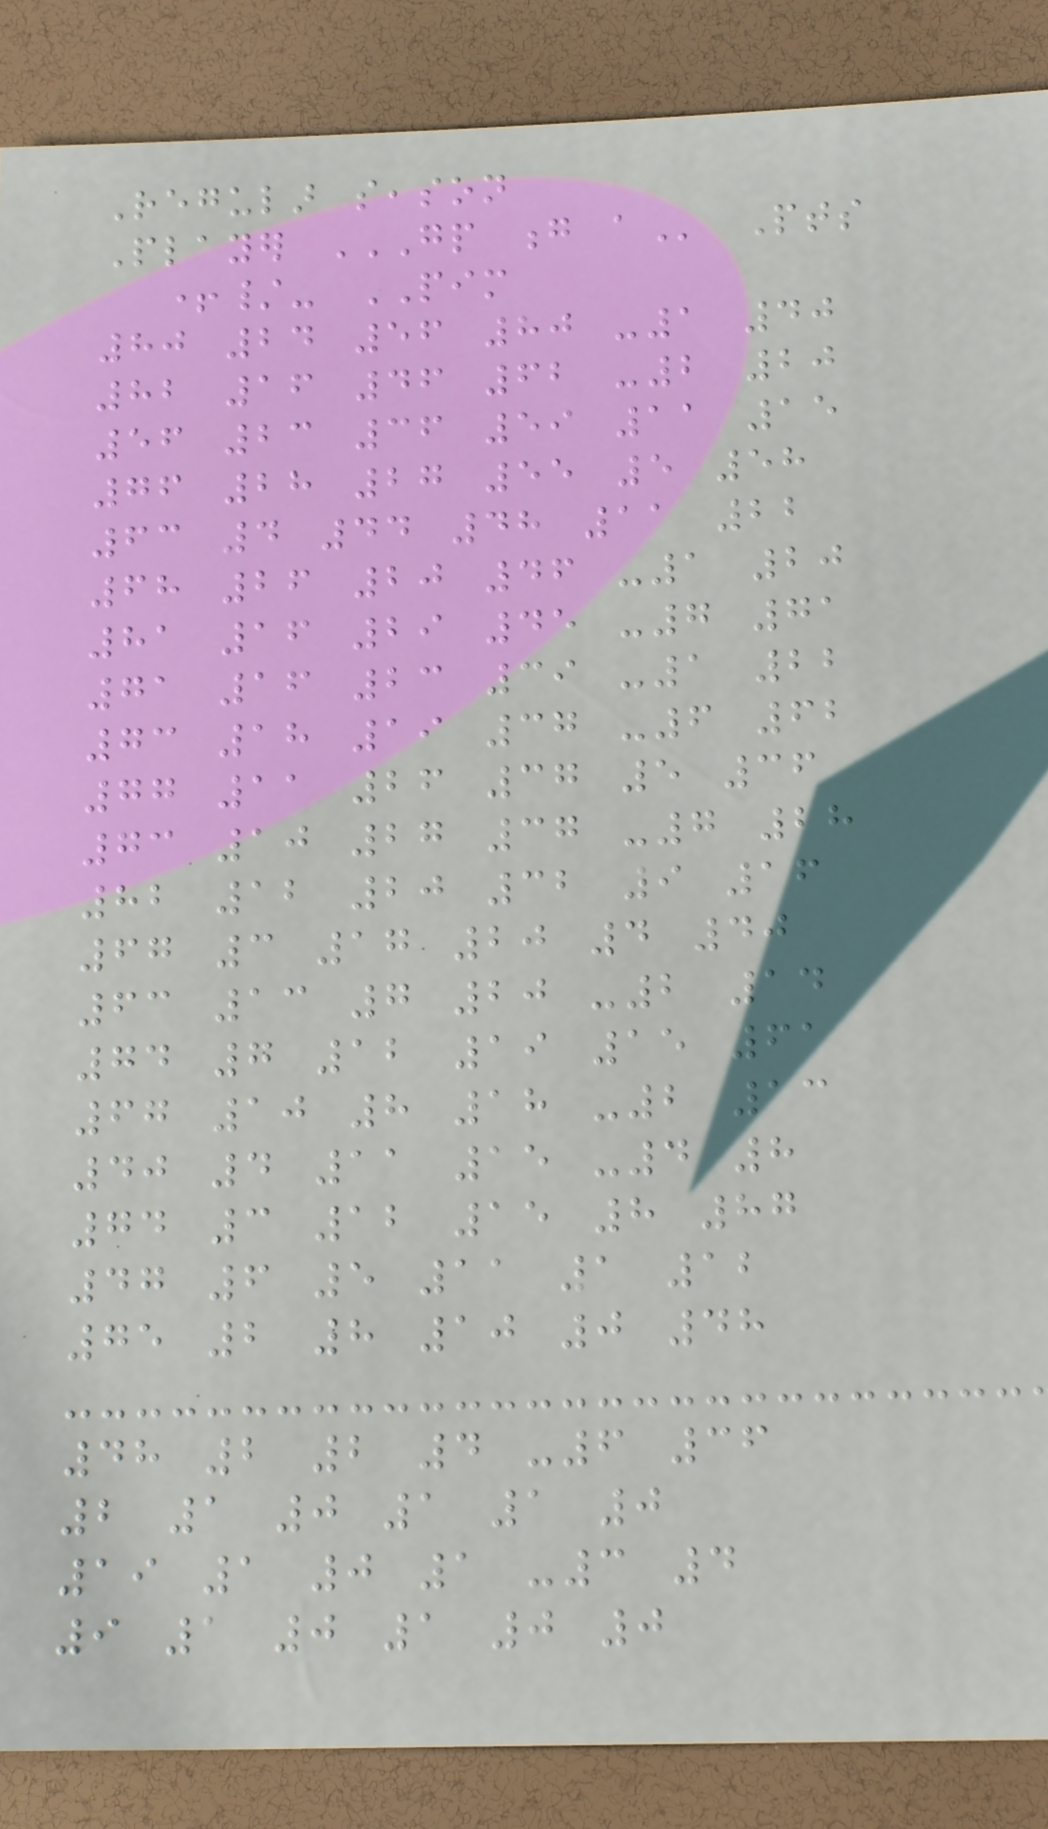Regular season
Player GP G A Pts
+/- PIM
80 24 56 80 -1 40
82 16 46 62 -2 20
56 23 36 59 11 15
76 28 27 55 5 58
63 4 44 48 11 22
68 26 20 46 -1 20
81 16 29 45 -7 71
71 16 23 39 -1 22
73 18 19 37 -6 62
77 11 26 37 5 36
73 10 27 37 -7 28
82 12 20 32 9 16
67 3 17 20 4 40
63 13 7 20 -2 14
74 7 12 19 15 61
67 10 8 18 -2 13
40 4 11 15 -4 8
74 3 12 15 8 87
47 6 5 11 1 12
75 2 8 10 0 48
48 2 2 4 -6 36
2 1 0 1 1 0
19 1 0 1 -3 4
9 1 0 1 0 0
